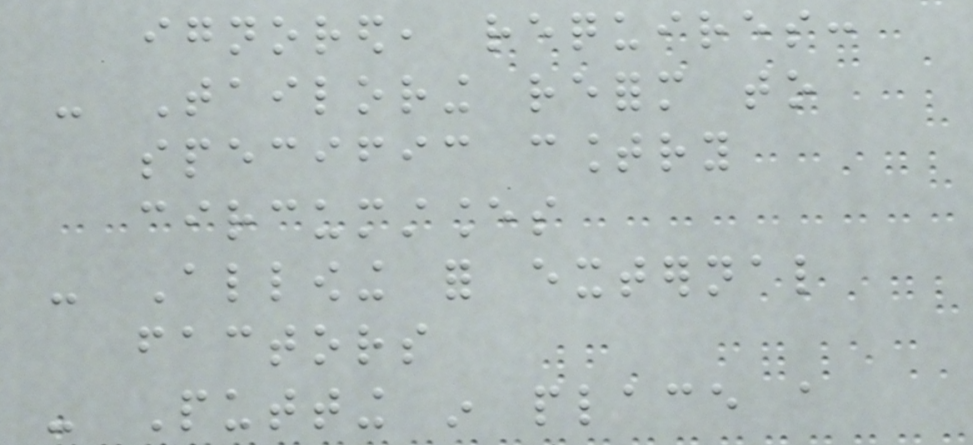ignored, requires:
- Tailoring reform to
specific country
circumstances
- Allowing for external
factors
- Putting in place a
